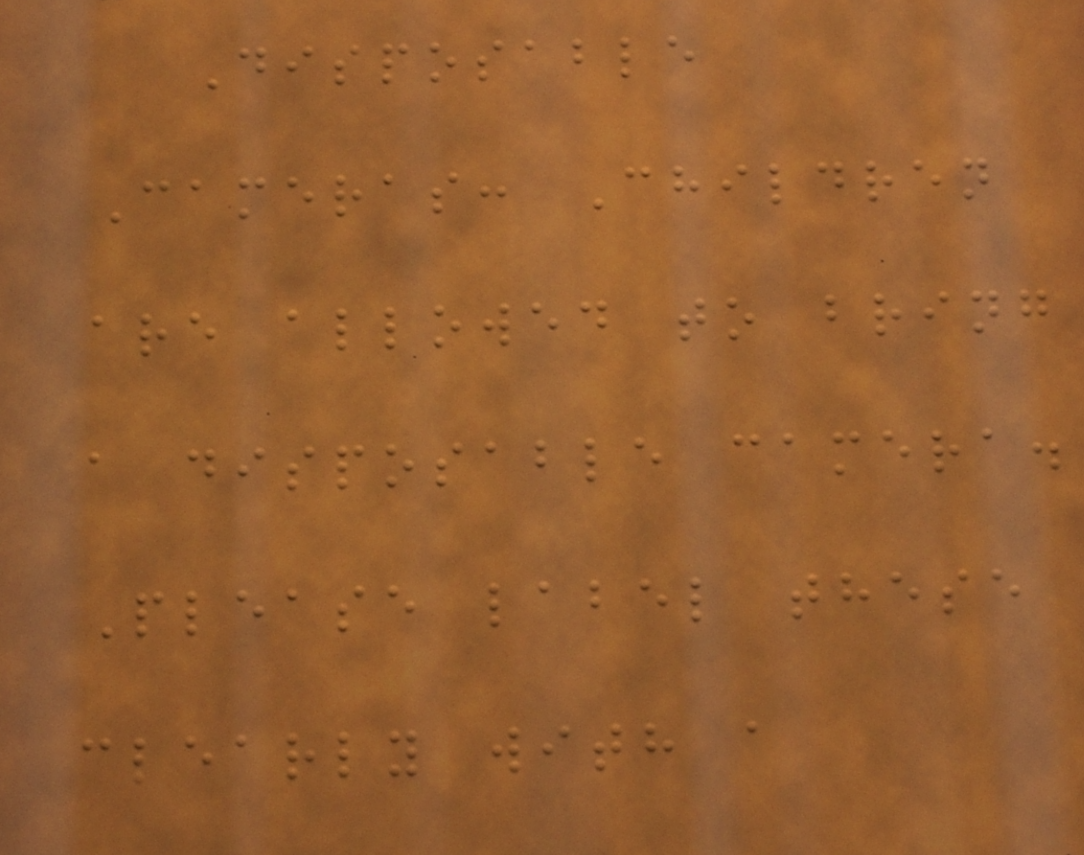Disposable
Cameras: Children
are allowed to bring
a disposable camera.
Please label these
clearly with a
